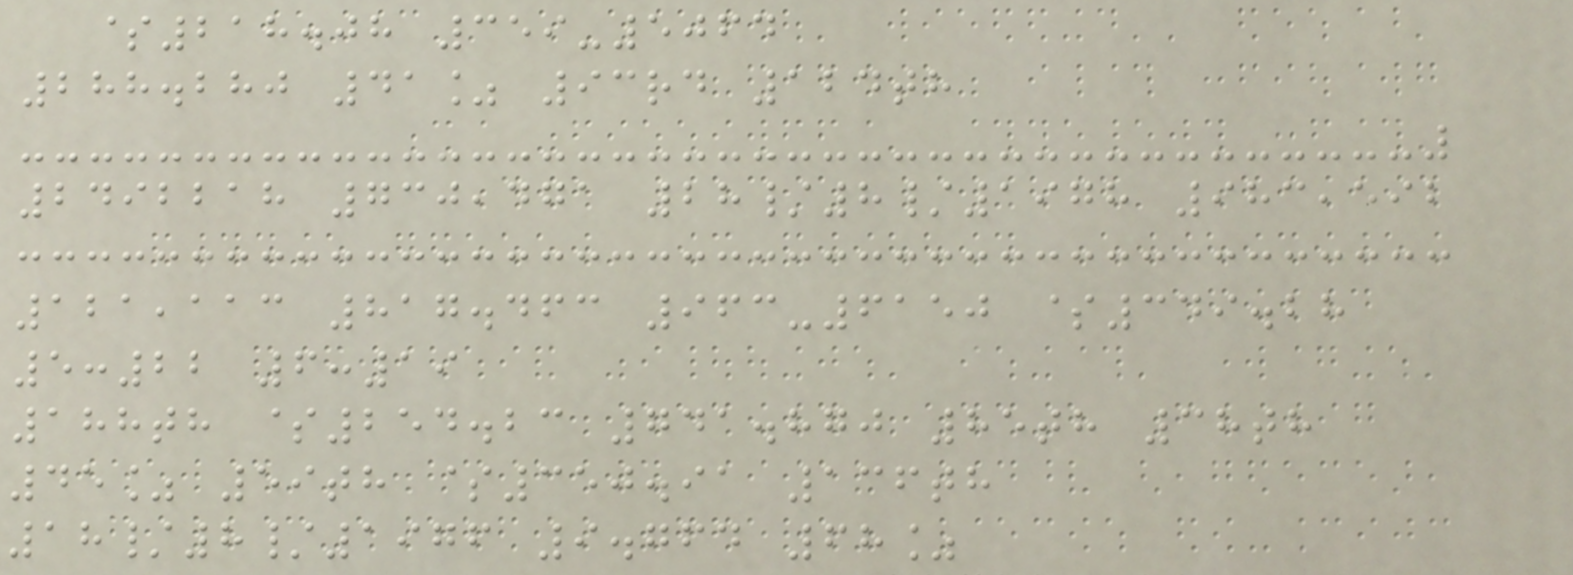$218.08 359-5064
288.280 41% 93rd 124th
2492218 730,471 28/8/1978 983,592
121,113 817.463 963-6150 $349.28
5:22 6:19
188th $254.23 741.870 85th 38th
45% 59th $350.91 136th
18/8/1976 9.764 68%
